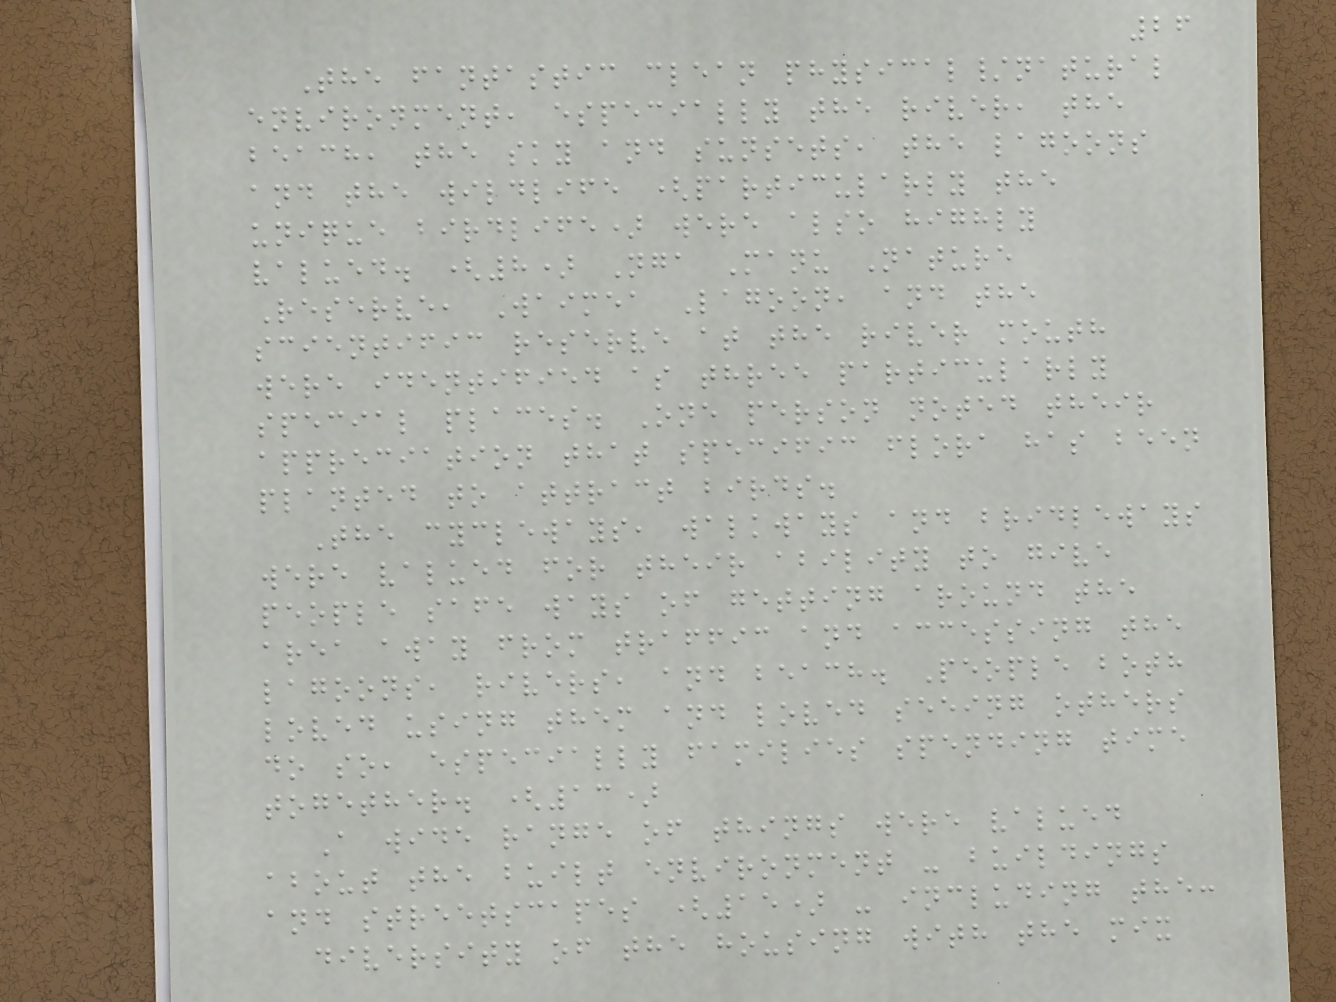26
The fantastic clean physical/natural
environment, especially the river, the
beach, the sky and sunsets, the lagoons
and the wildlife (particularly the
unique birdlife) were also highly
valued. (8) Nga Manu Nature
Reserve, Waimea Lagoon, and the
scientific reserve at the river mouth
were identified as three particularly
special places. One person noted their
appreciation that specific flora has been
planted to attract birds.
The cycleways, walkways and bridleways
were valued for their ability to give
people safe ways of getting around the
area away from traffic and accessing the
lagoons, rivers, and beach. People both
loved using them and loved seeing others
do so, especially families spending time
together. (13)
A wide range of things were valued
about the built environment - buildings
and streetscapes (15) - including the:
diversity of the housing with the mix
